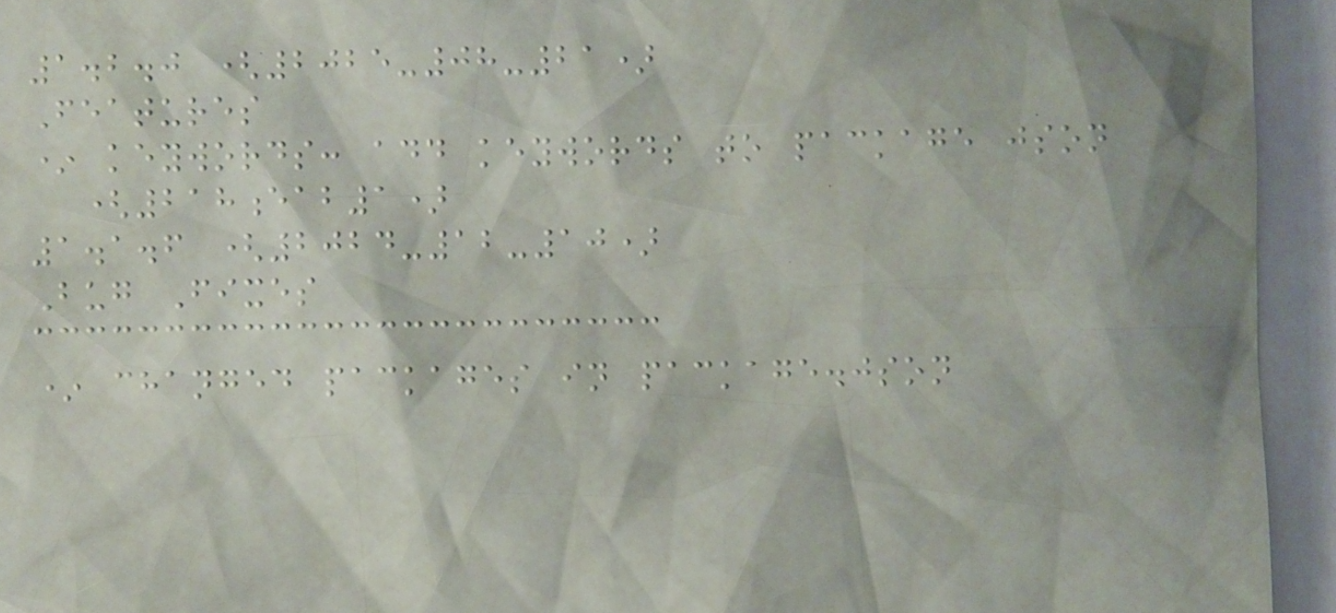1.2.0 (2025-08-21)
Features
* keywords: add keywords to package json
(218eab1)
1.1.6 (2024-12-10)
Bug Fixes
* changed packages in package.json
